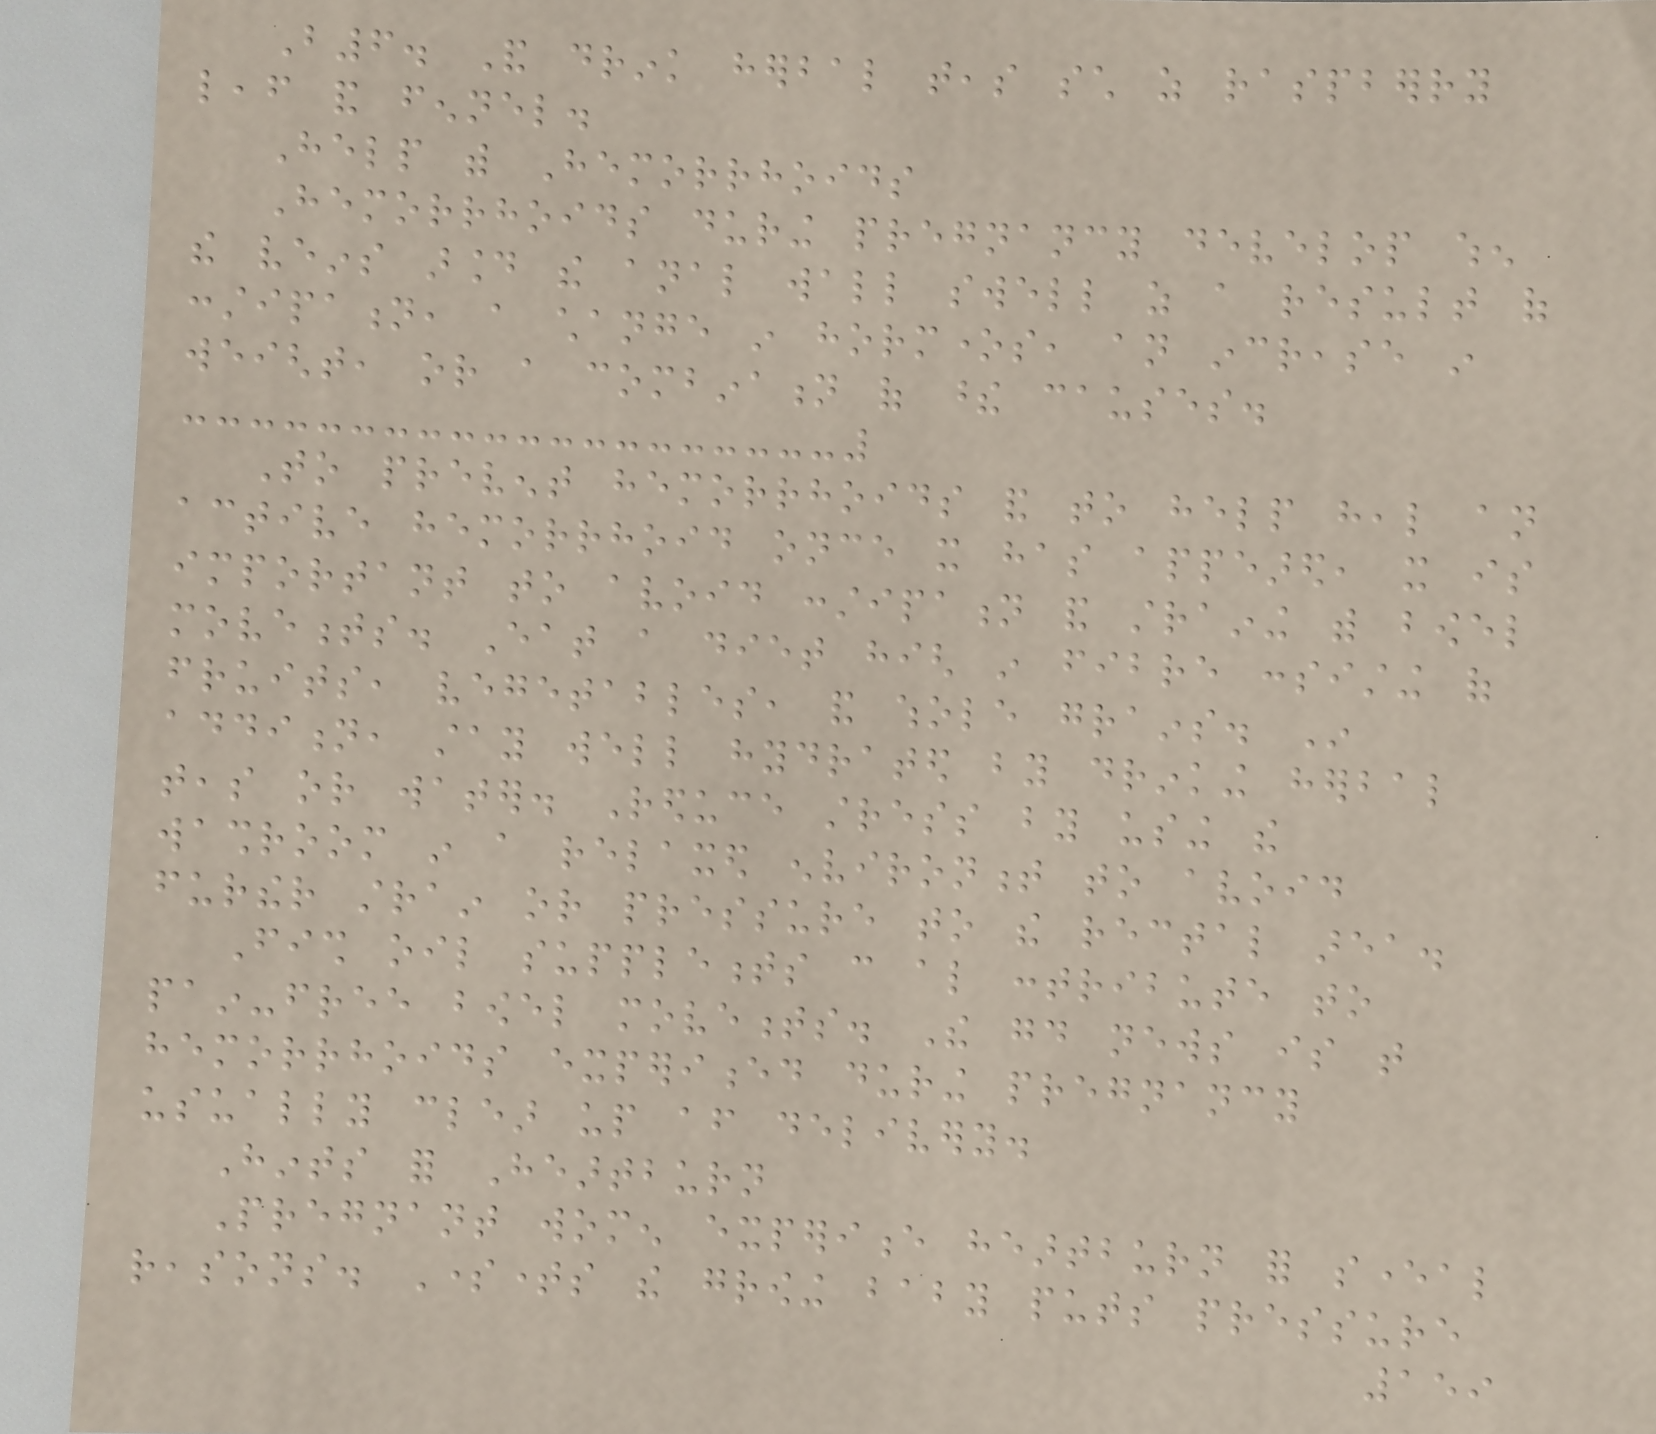B6. And drink herbal teas such as raspberry
leaf and fennel.
Help with Hemorrhoids
Hemorrhoids during pregnancy develop when
the veins around the anal wall swell as a result of
constipation, a change in hormones, an increase in
weight, or a combination of these causes.
To prevent hemorrhoids and to help heal an
active hemorrhoid once it has appeared, it is
important to avoid constipation and straining with bowel
movements. Eat a diet high in fibre consisting of
fruits, vegetables, and whole grains. In
addition, stay well hydrated by drinking herbal
teas or water. Reduce stress by using the
washroom in a relaxed environment to avoid
further strain or pressure to the rectal area.
Fish oil supplements can also contribute to
pain-free bowel movements. The good news is that
hemorrhoids experienced during pregnancy
usually clear up after delivery.
Hints for Heartburn
Pregnant women experience heartburn for several
reasons. Sometimes the growing baby puts pressure
159
